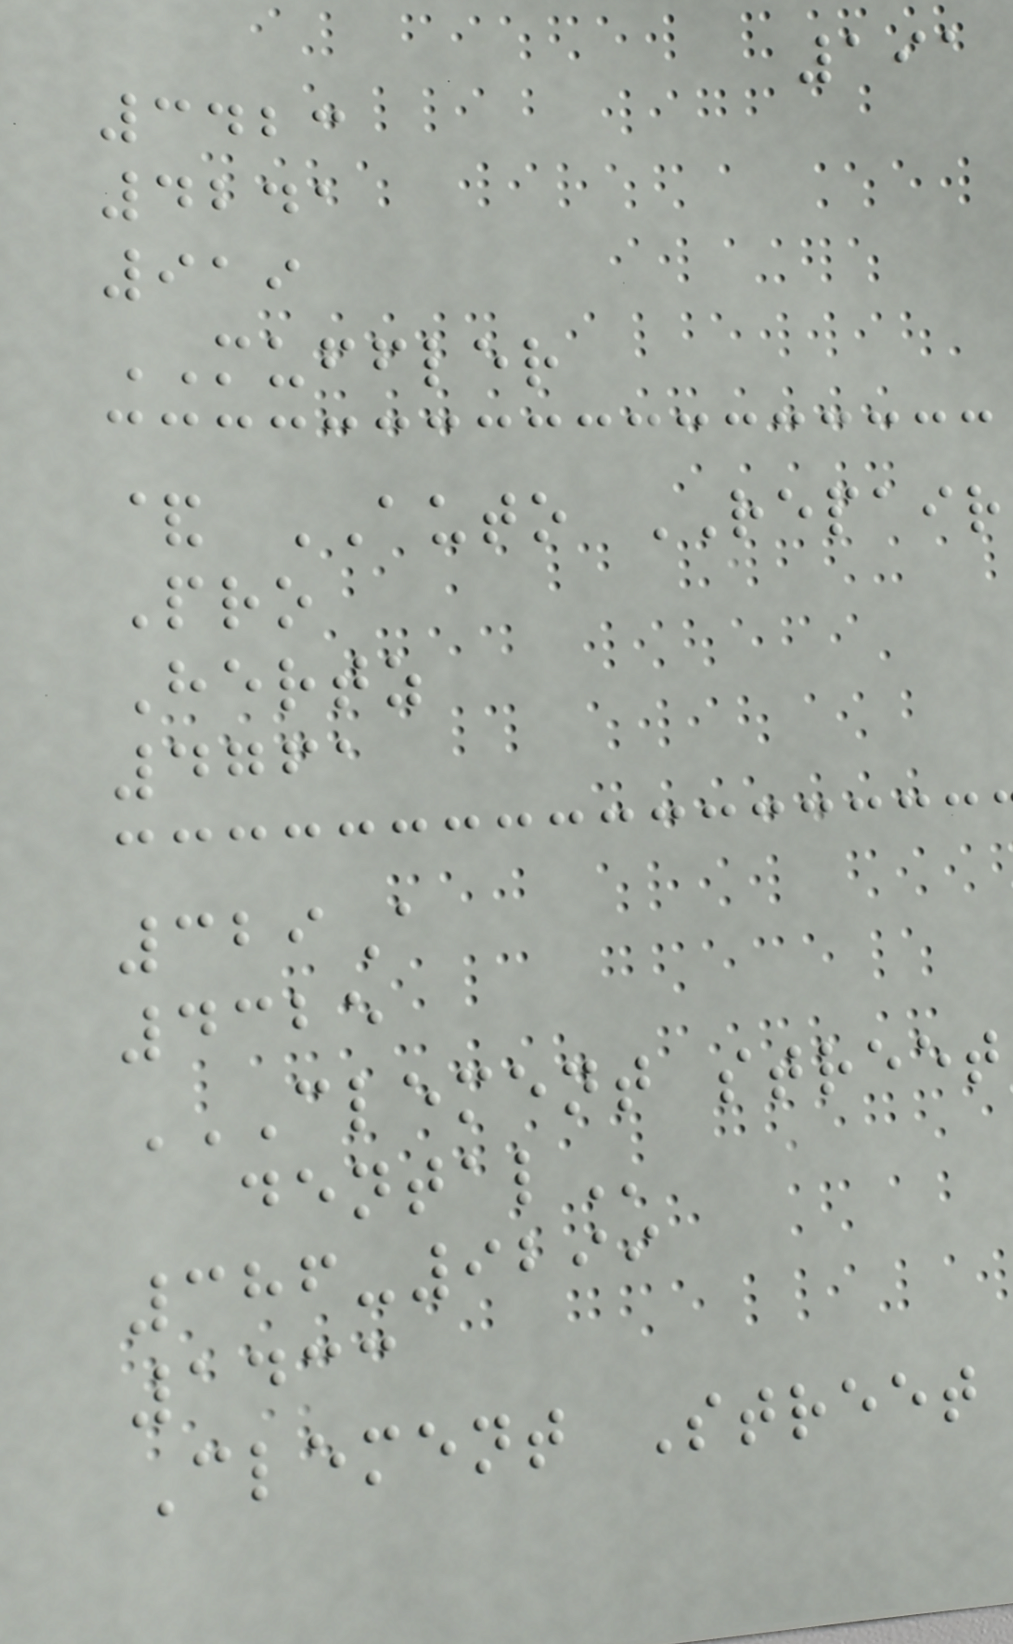191
3423
4241
919
MUFFLER
& AUTO REPAIR
Pro
Hertz
4761
329A
4325
CLEMENT STREET
DENTAL
386-9299
1433
Clement Street
